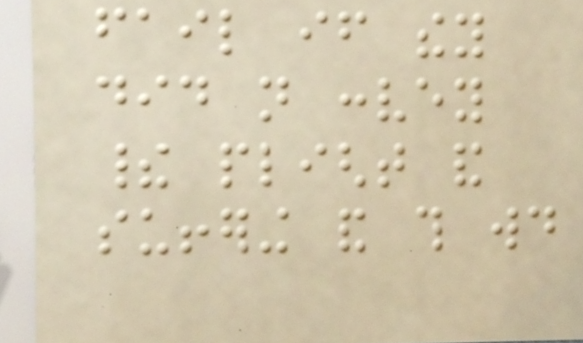fail if they
did not convey
their plight and
suffering and this would
